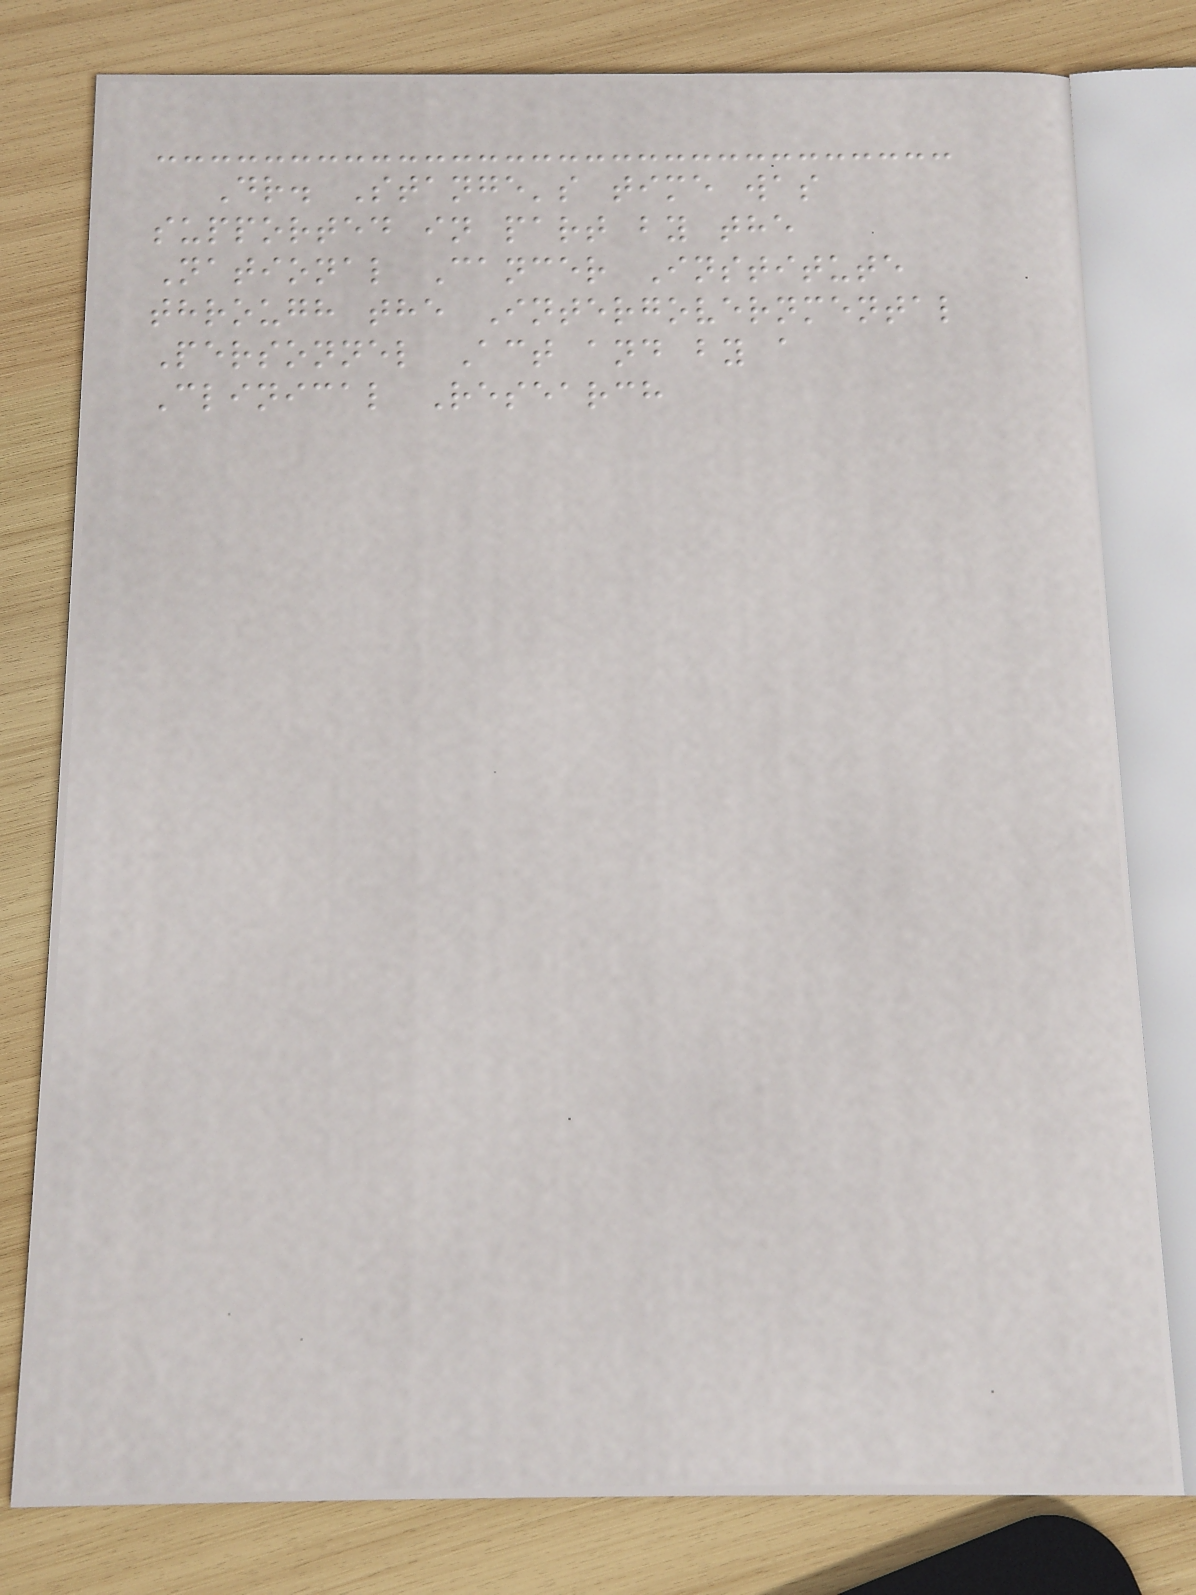Dr. Stange's time was
supported in part by the
National Cancer Institute
through the Intergovernmental
Personnel Act and by a
Clinical Research
